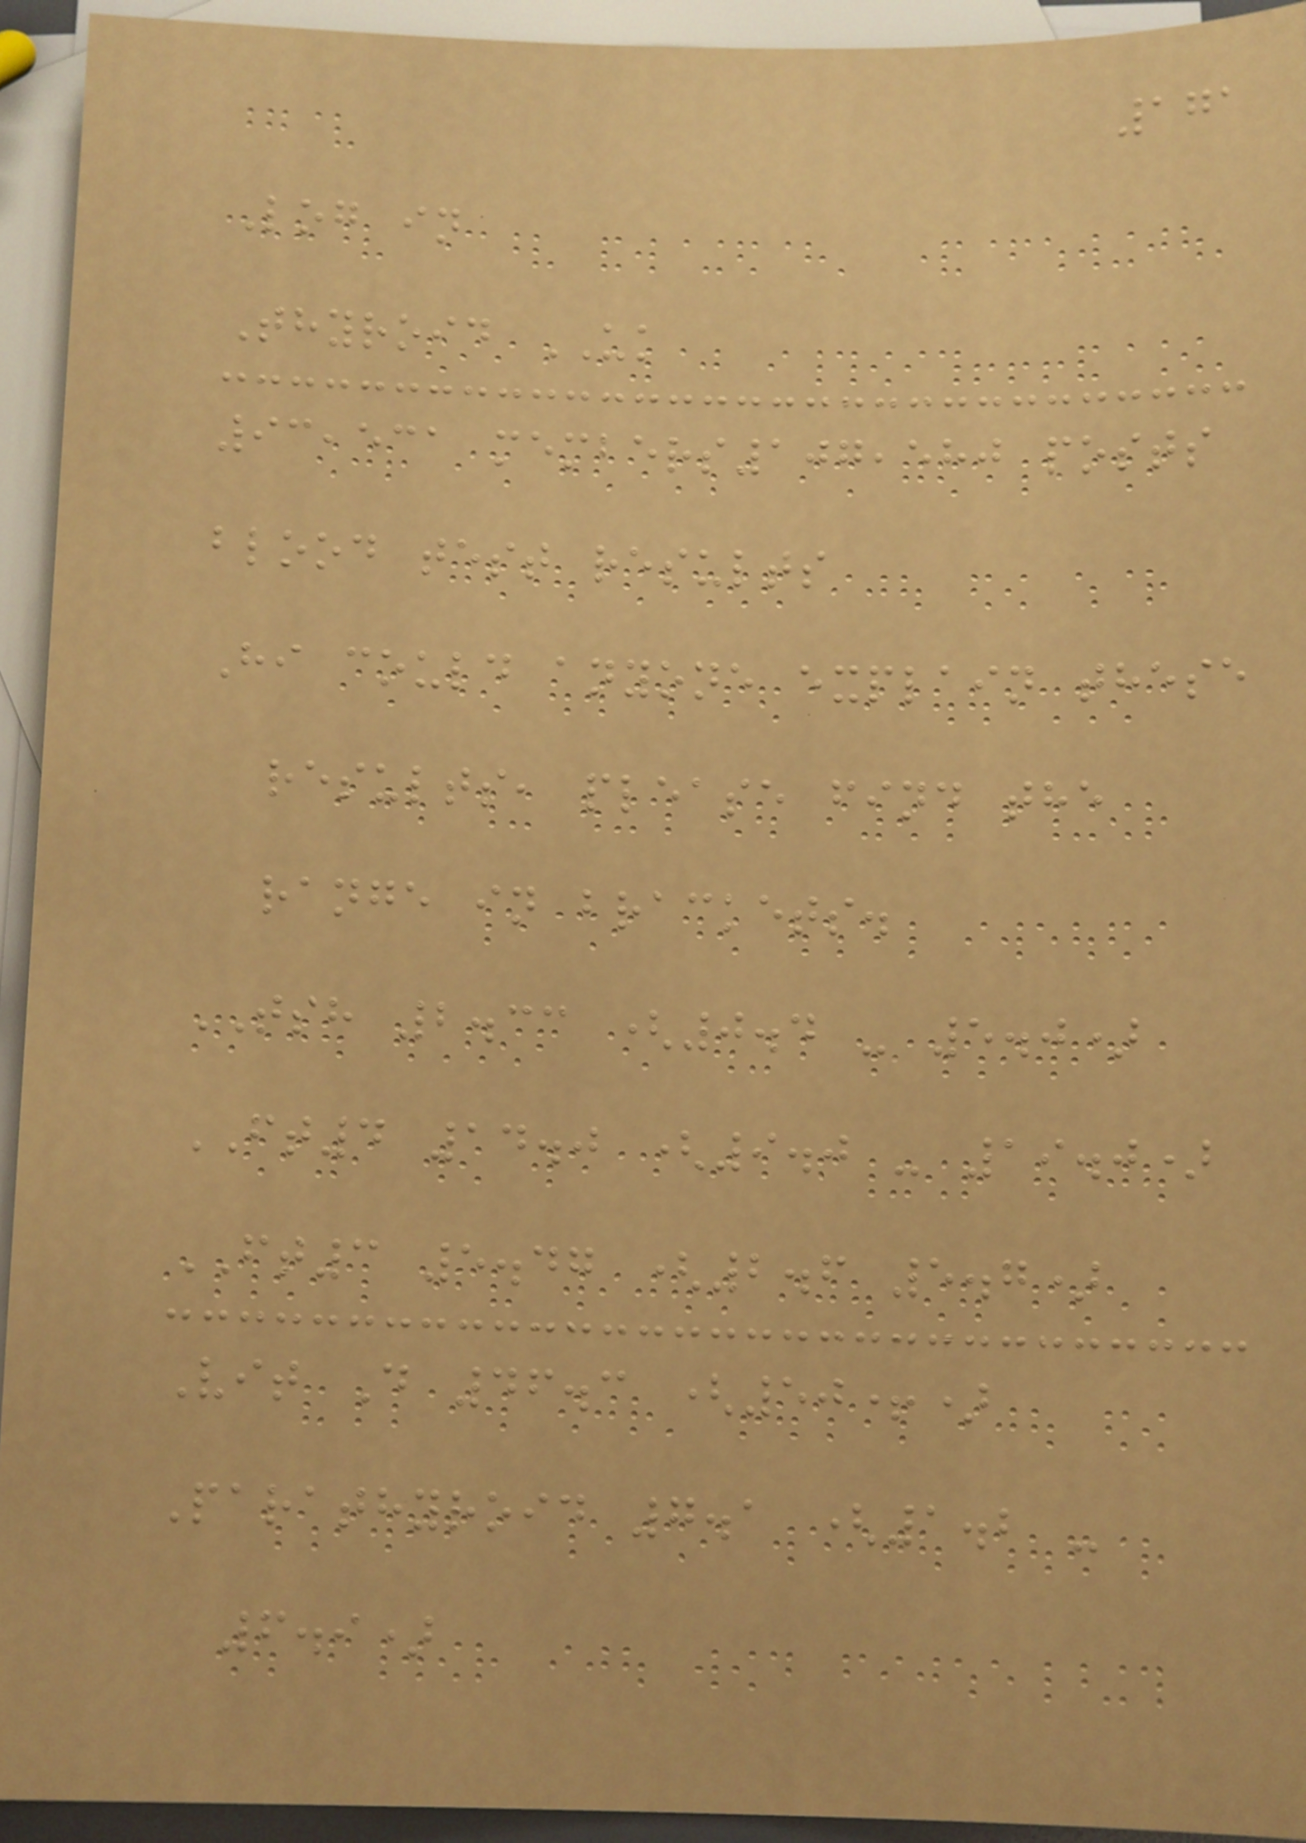171
Log in
Thyroid UK
93,531 members107,580 posts
blood test results
Hi could anyone explain these
results, please find the
range in brackets.
TSH 2.33 (0.4 - 5.0)
FT4 14.0 (9.0 - 19.0)
FT3 5.47 (2.6 5.7)
Vit D 46.3 (50+)
Parathyroid 7.1 (1.2 -
6.9)
